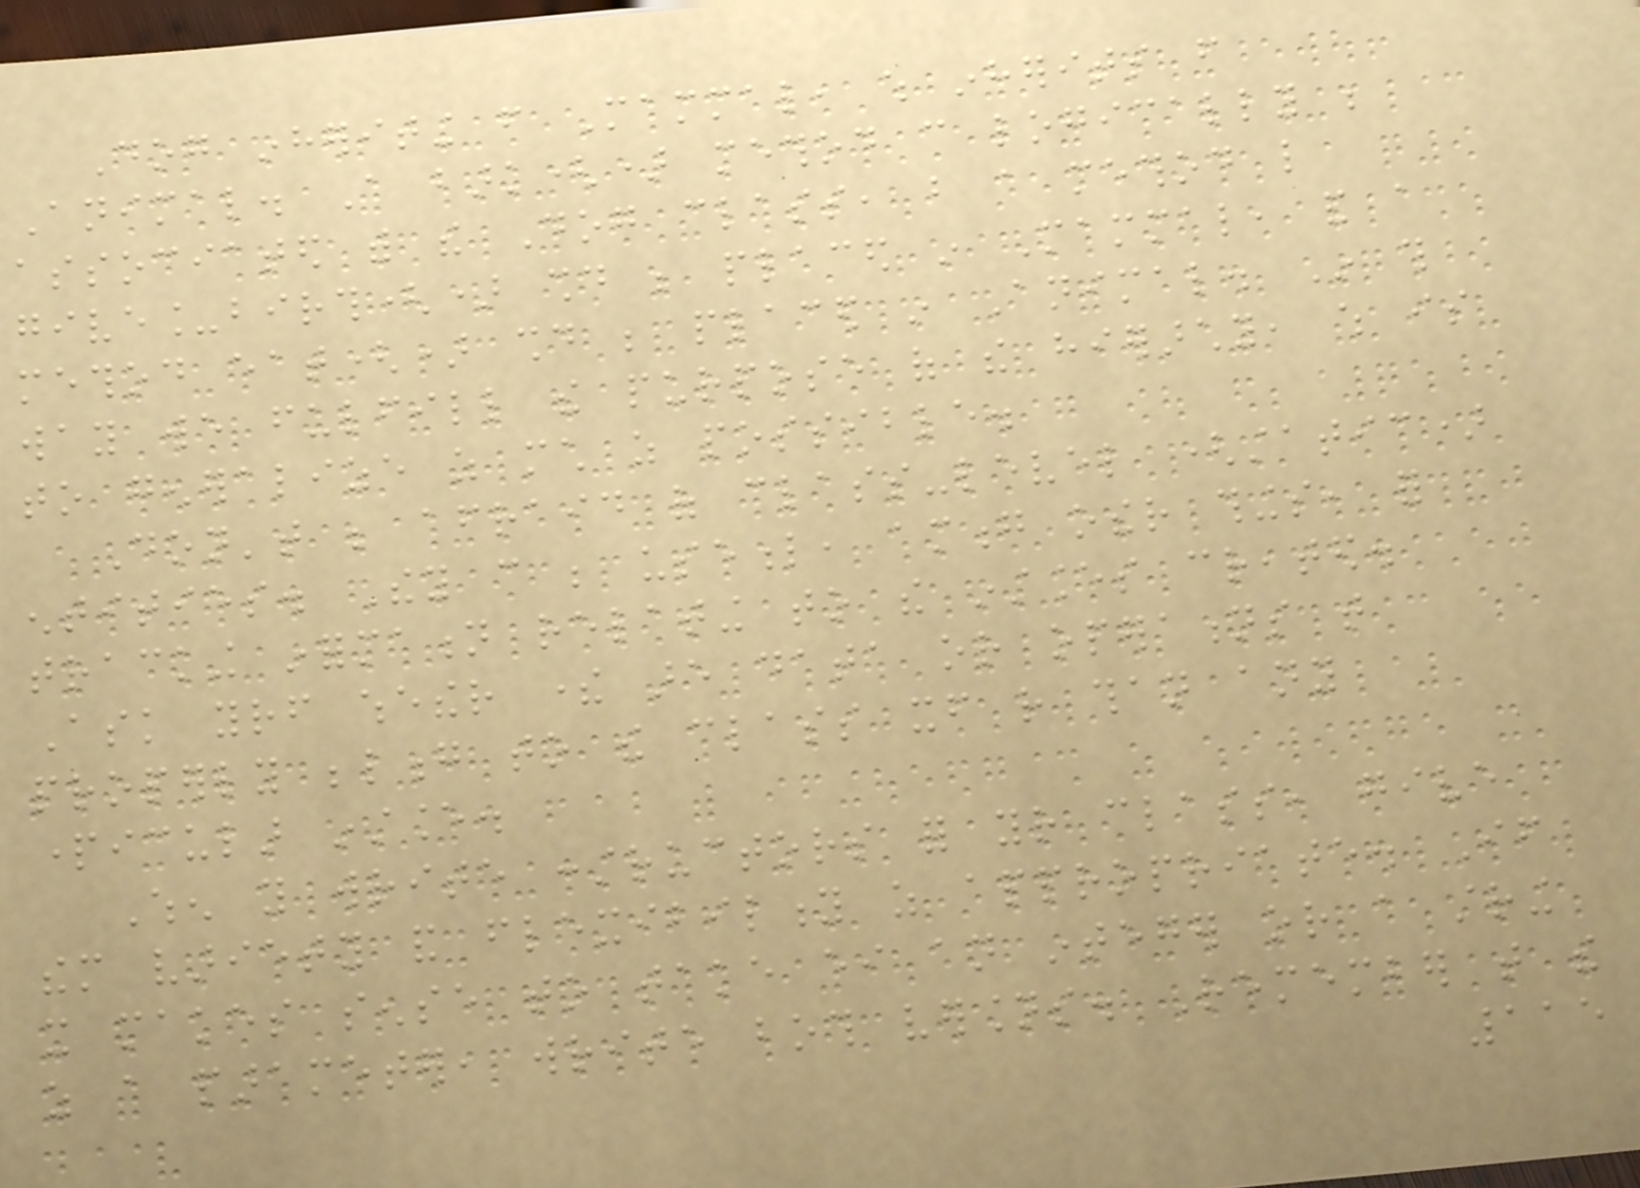Dog inheriting from Mammal, which inherits from
Animal. A bark() method can logically be
associated with the Dog class, but a method like
give_birth() should be placed in Mammal, and a
method eat() should be placed in Animal. In this
way we fulfill the purpose of the hierarchy, which is
to generalize as much as possible.
Don't be afraid of class-level (static)
entities. They can be useful, among other things, for
tracking information relating to the instances created.
Ask yourself whether there are data or operations that
properly belong to the class itself rather than any
particular instance.
When you write constructors for your class, give
them variety and flexibility as appropriate. If
it makes sense to take either an integer or a string
as a parameter, write both versions. Remember that the
115
